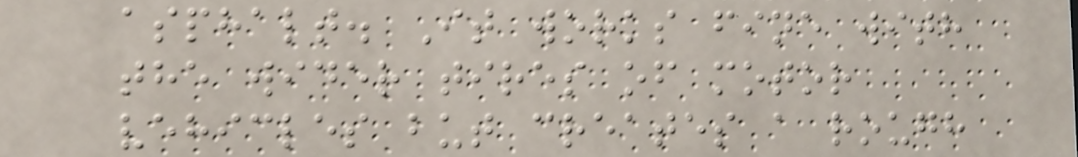asphalt. It works fine with
the wider tires of motor
vehicles but creates a rough
